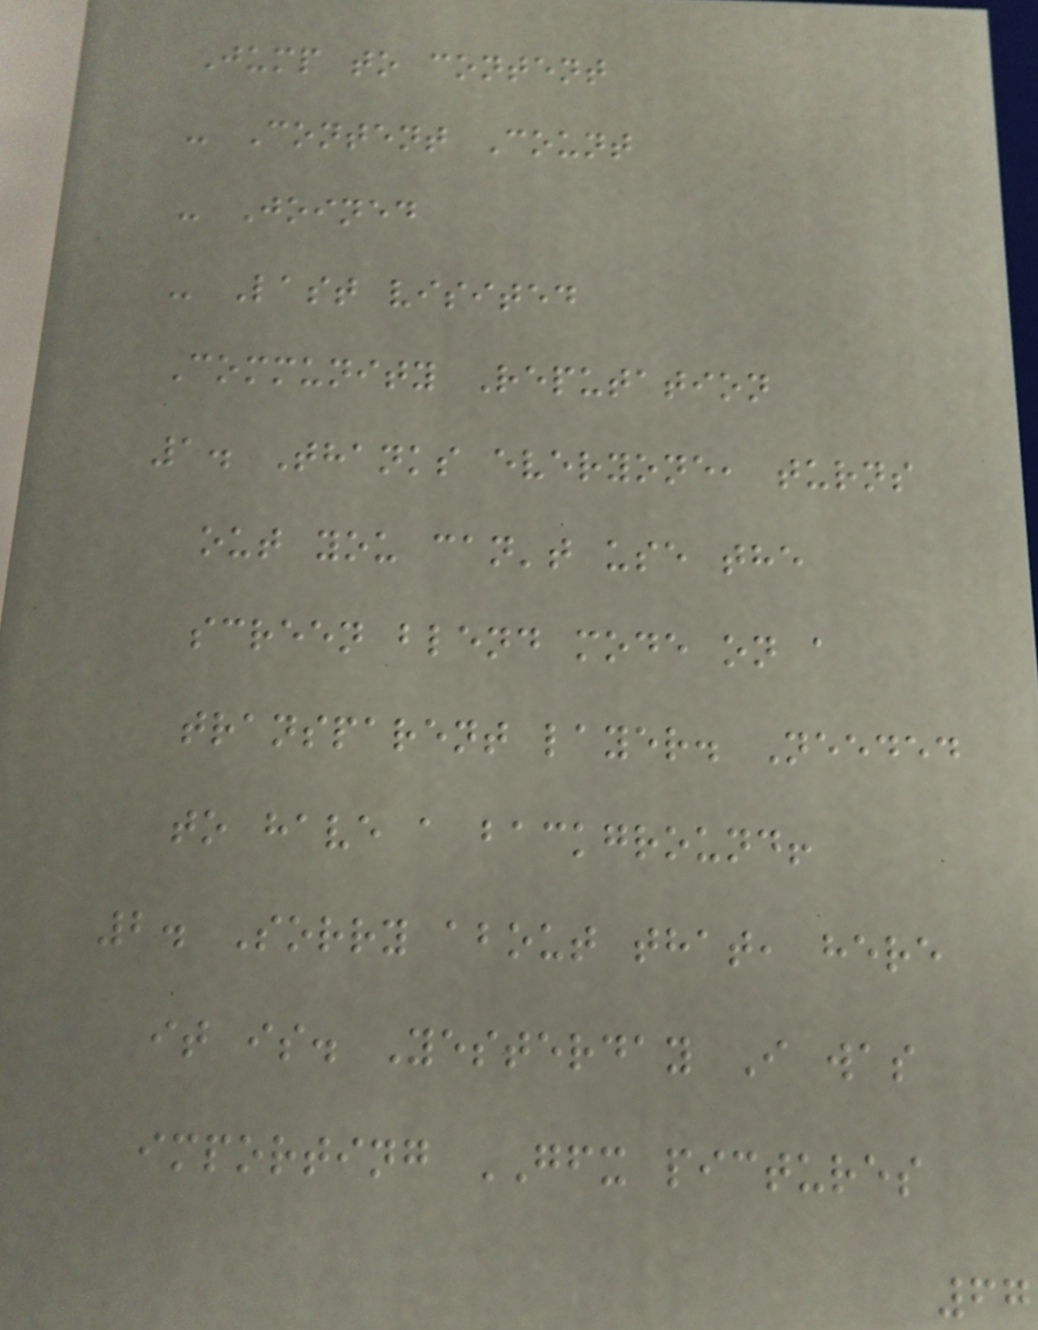Jump to content
- Content Count
- Joined
- Last visited
Community Reputation
1. Thanks everyone, turns
out you can't use the
screen blend mode on a
transparent layer. Needed
to have a background!
2. Sorry about that, here
it is. Yesterday I was
importing GFX pictures
67
